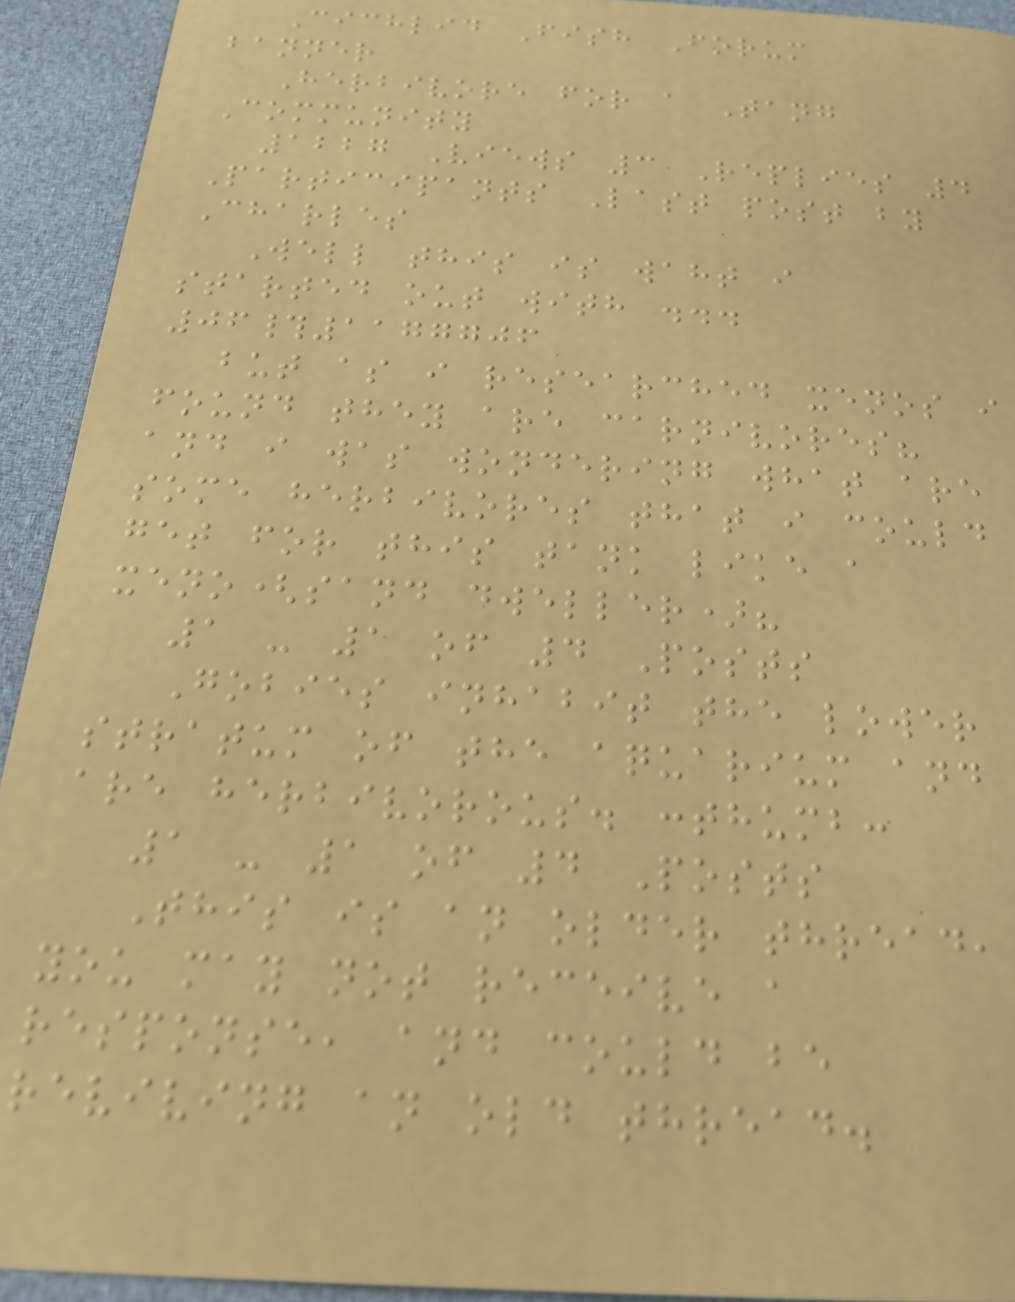Cichlid Fish Forum
banner
Herbivore for a Tang
Community
1227 Views 3 Replies 4
Participants Last post by
Charles
Well this is waht i
started out with ...
06#1177706
but as i researched xenos i
found they are carnivores?
and i was wondering what are
some herbivores that i could
get for this tank like a
xeno(sand dweller)?
1 - 1 of 4 Posts
Gobies inhabit the lower
stratum of the aquarium and
are herbivorous. :thumb:
1 - 1 of 4 Posts
This is an older thread,
you may not receive a
response, and could be
reviving an old thread.
